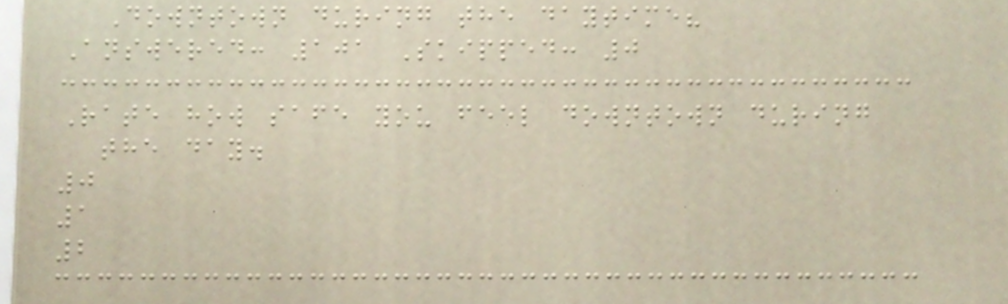Downtown during the daytime?
Answered: 101 Skipped: 0
Rate how safe you feel downtown during
the day.
0
1
2
